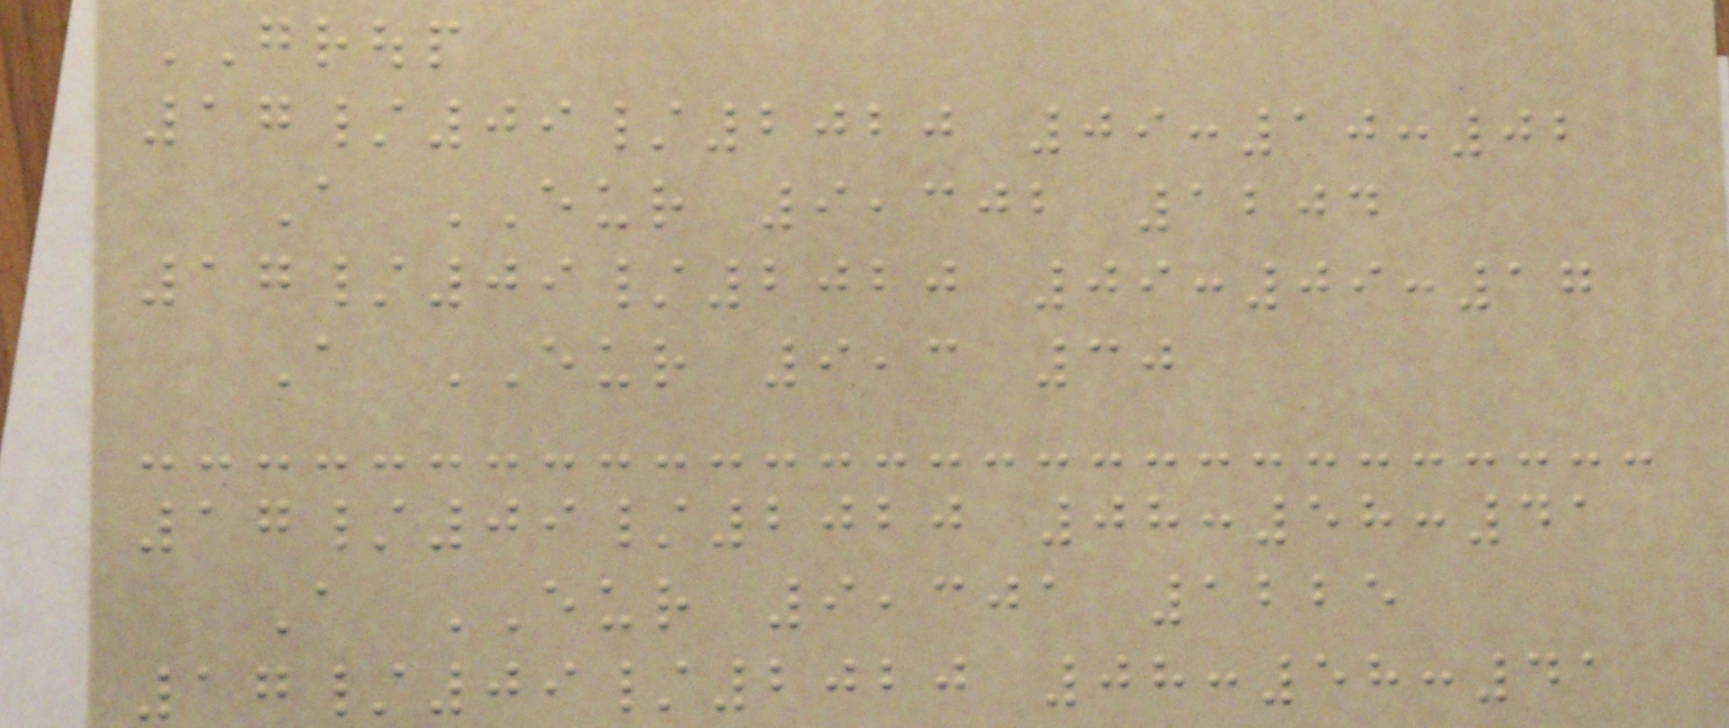GROUP
17/09/2020 09:10:02
A EUR 9,302 1204
17/09/2020 09:09:17
A EUR 9,3 30
17/09/2020 08:58:41
A EUR 9,301 1225
17/09/2020 08:58:41
